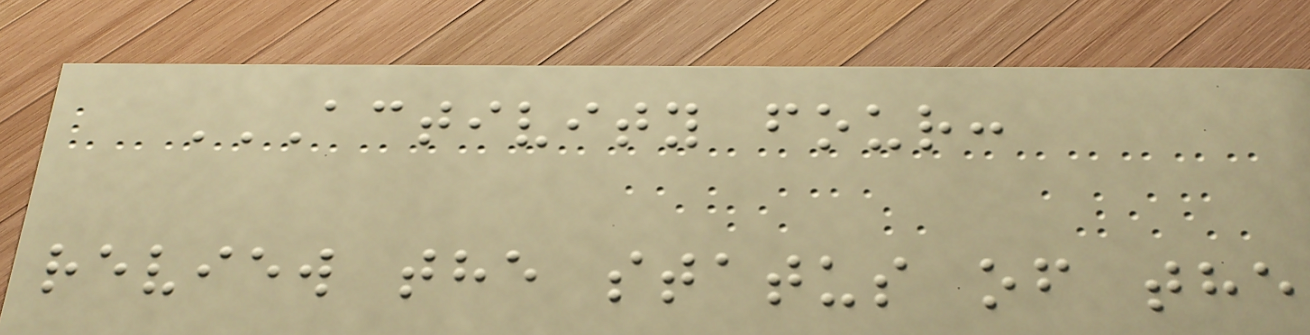ACTIVITY FOUR:
REVIEW THE STATUS OF THE
